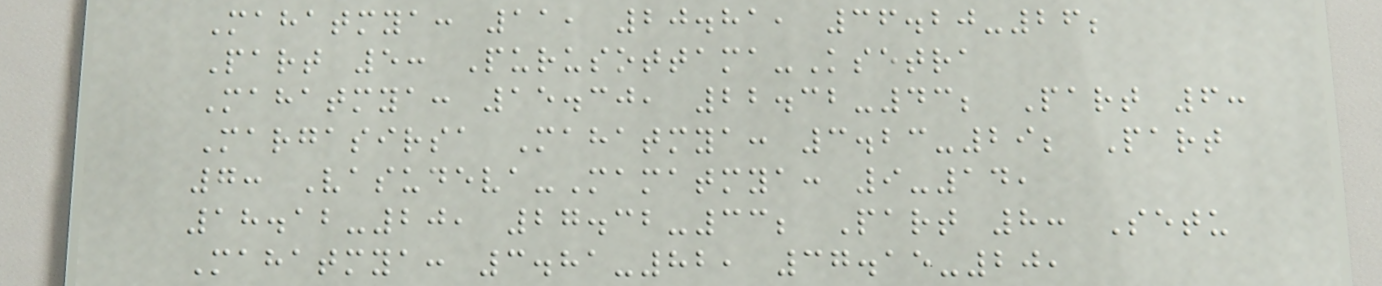Mahatmya: 11, 20.81, 36.20-26;
Part 5: Purusottama-Ksetra
Mahatmya: 15.30, 22.32-43; Part 6:
Margasirsa Mahatmya: 3.23-29; Part
7: Vasudeva-Mamatmya: 9-14,
18.12-20, 27.32-33; Part 8: Setu
Mahatmya: 3.81-82, 37.15-20,
